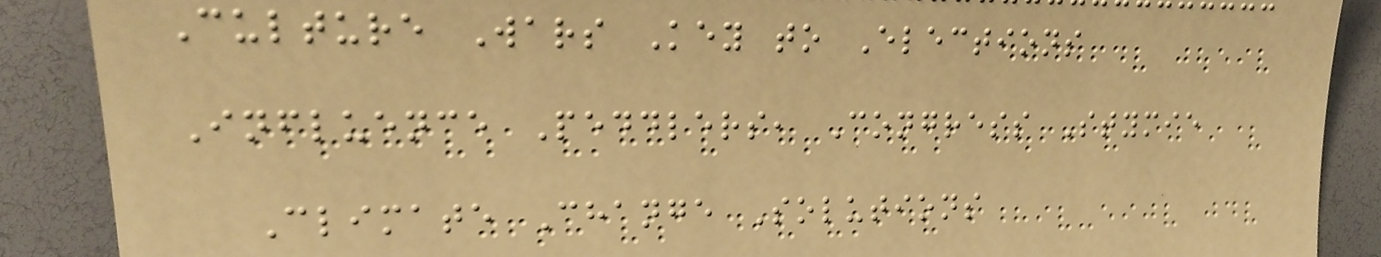Culture Wars Key to Elections
Influence Peddlers, Congress Stymie
Climate Change Solutions
